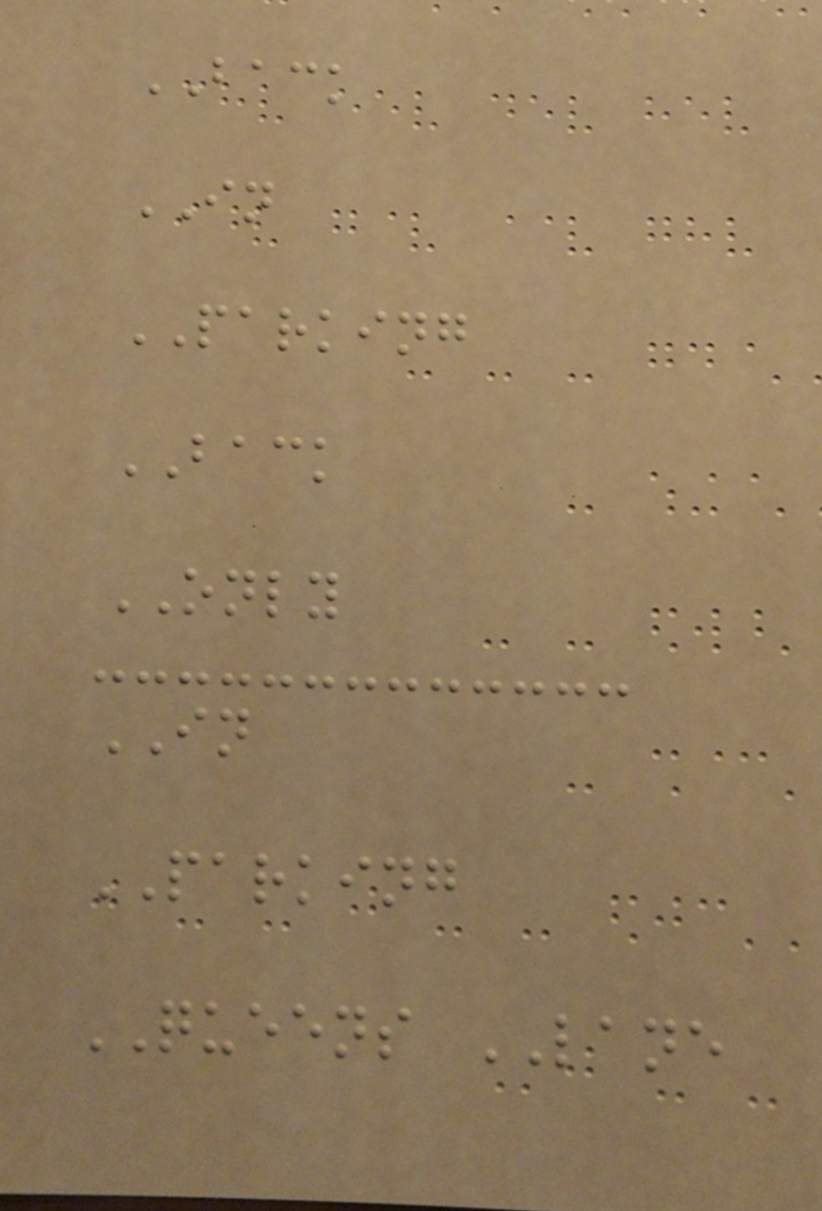BACK
IN
PARKING
BACK
ONLY
IN
PARKING
QUEENS LANE
